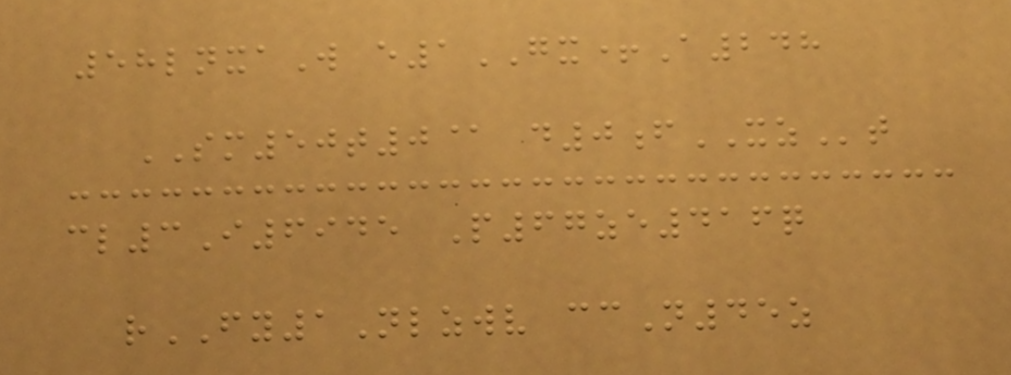58lnxaW e1GX+A248
SM50t0@ d0fXZt
cl3I6945 P67ze416q
rFY1Nlzwv ccN45z
